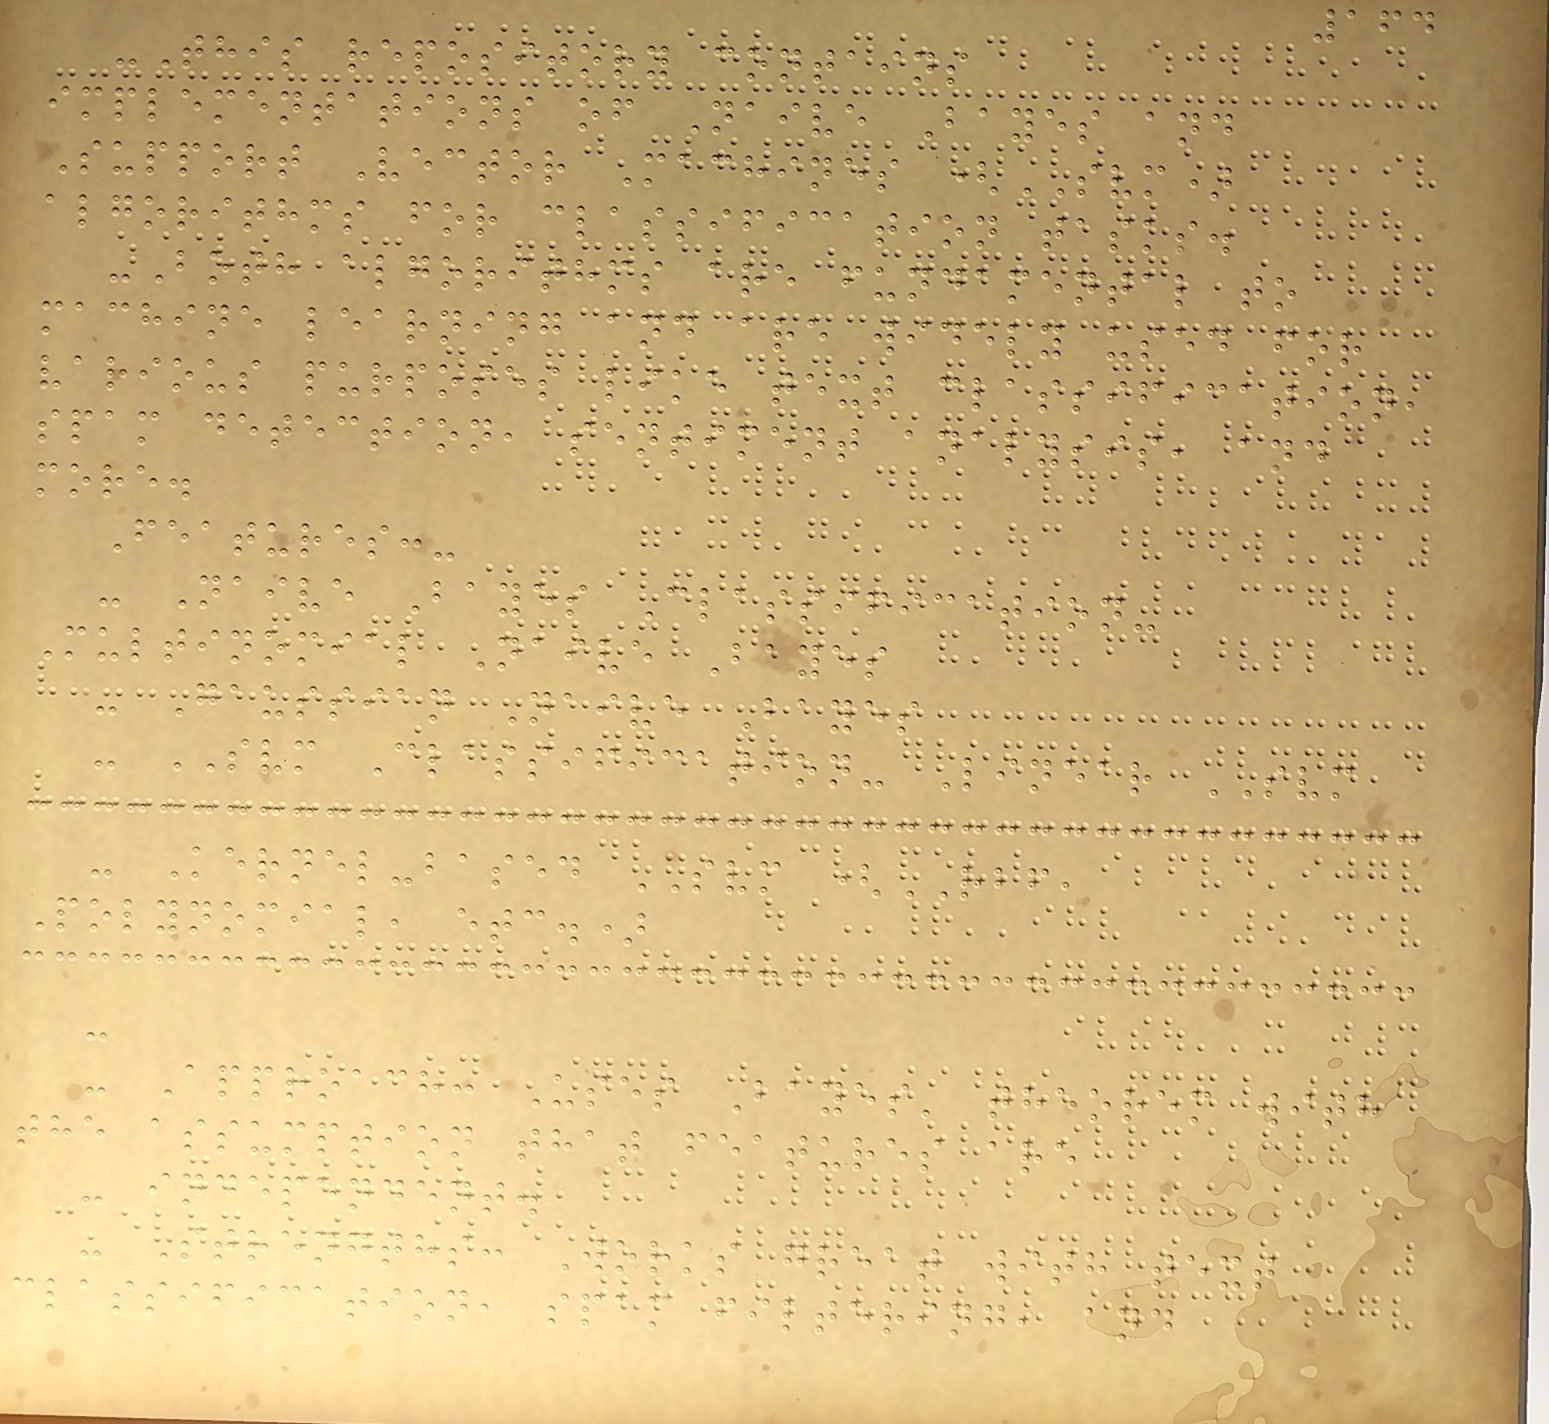164
-This repository contains
implementations of Naive Bayes and
Support Vector Machines (SVM)
algorithms for classification tasks.
-Both algorithms are fundamental to
machine learning and are widely used for
various purposes like text classification,
spam detection, sentiment analysis, and
more.
Features:-
- Naive Bayes Classification-
Multinomial Naive Bayes
- Gaussian Naive Bayes
- SVM Classification- Linear SVM
- Kernel-based SVM (RBF,
Polynomial, etc.)
-
- Approach: Uses Bayes' theorem with
the assumption that features are
- independent.
- Strengths: Works great with text
classification, spam filtering, and
